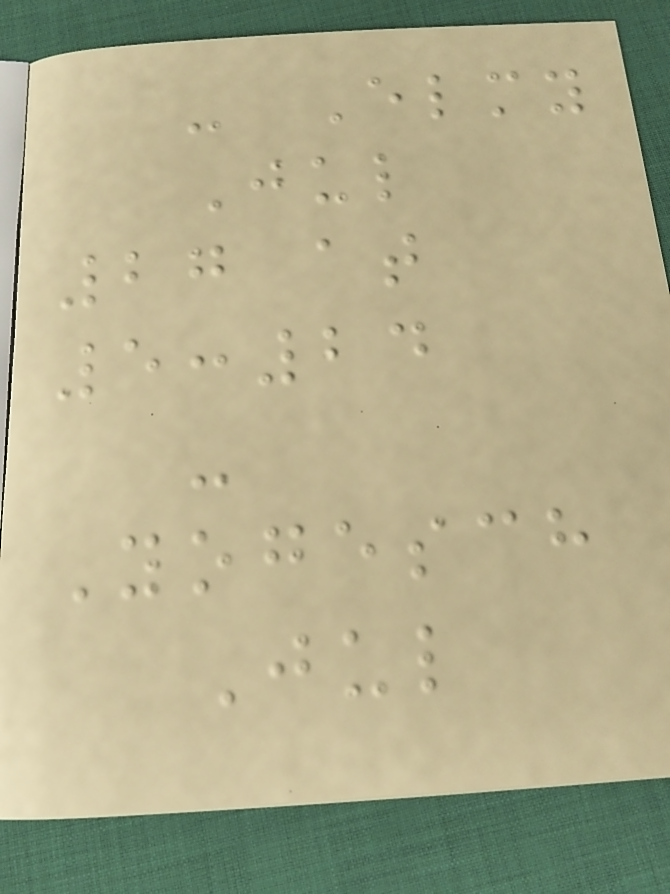- Elmy
Jul
27 at
5:24
-
Yogesch
Jul
